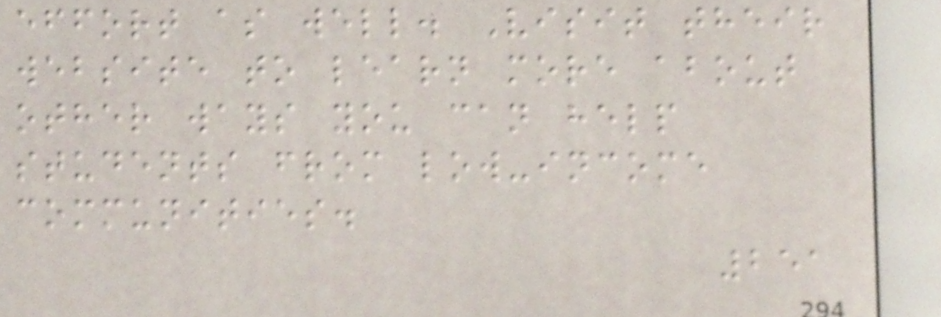effort as well. Visit their
website to learn more about
other ways you can help
students from low-income
communities.
251
